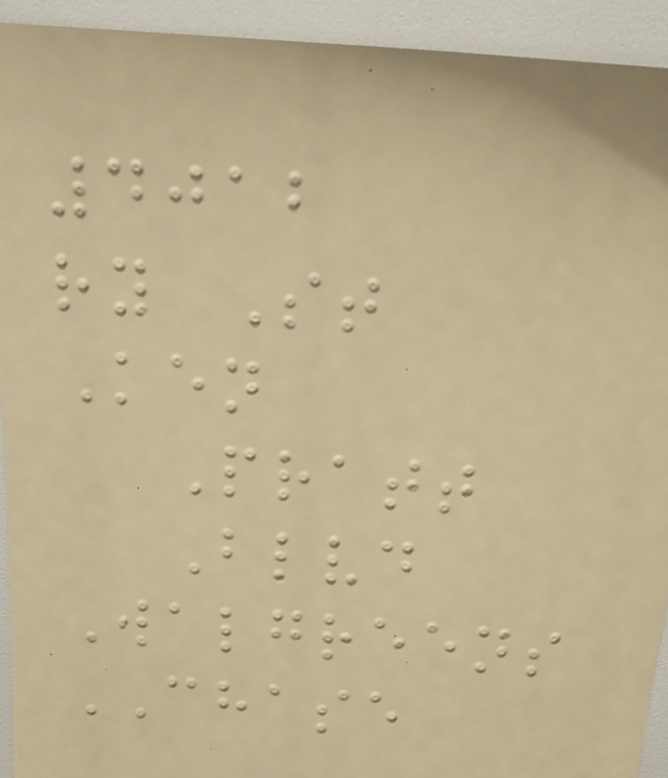4012
ry St
Ken
Pratt
Blvd
Walgreens
CHASE
